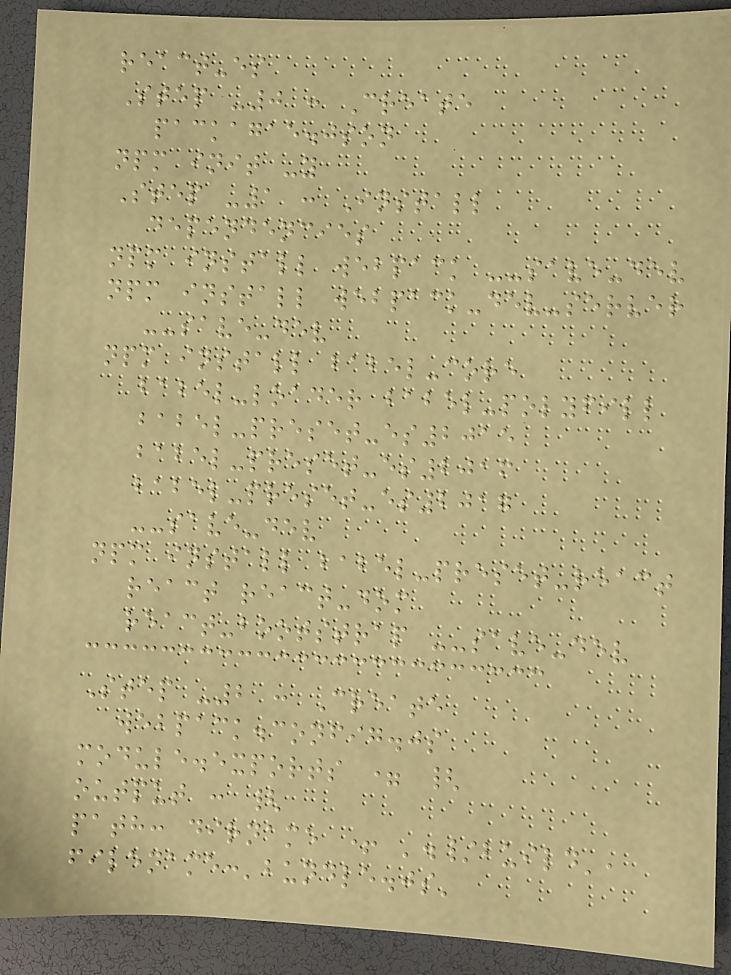react-es
Step -0 : Create
packagae.json
npm init -y
Step -1 : Install
dependencies
npm install webpack --save-dev
npm install webpack-dev-server
--save-dev
npm install babel-core
babel-loader babel-polyfill
babel-preset-es2015
babel-preset-es2016
babel-preset-es2017
--save-dev
npm install babel-preset-react
react react-dom
react-bootstrap --save-dev
Step -2 : Create
webpack.config.js
module.exports = {
output : {
path: dirname + './build',
filename:'bundle.js'
